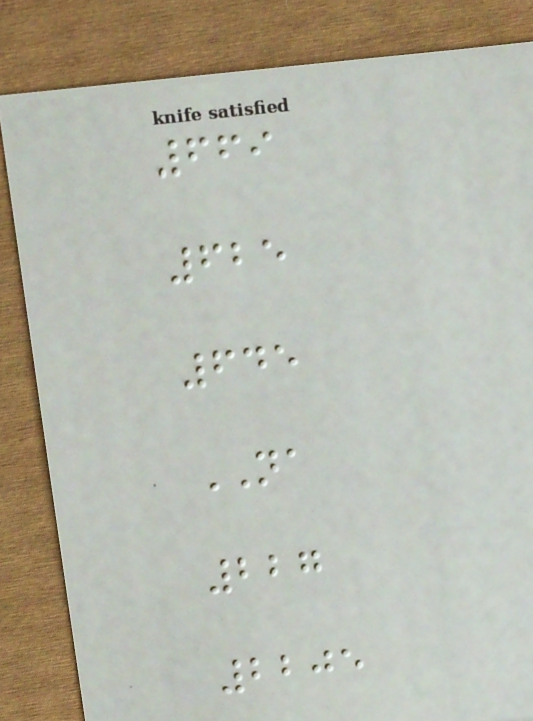669
625
645
NA
227
2205
